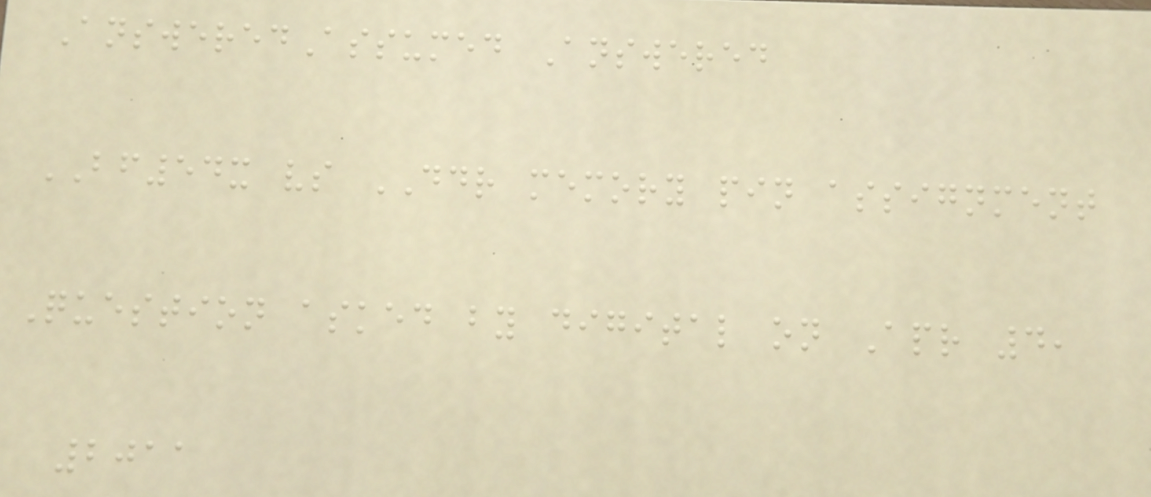AnsweredAssumed Answered
BF54x vs DDR memory pin assignment
Question asked by digital on Apr 4,
2011
